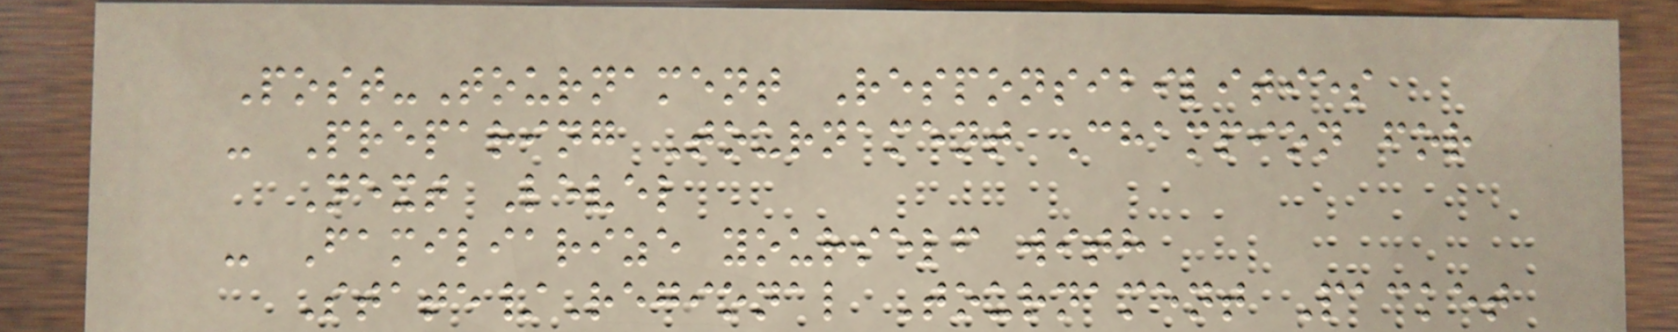Post-Tournament Responsibilities
- Preparing Tournament Champion for
Next Level
- Familiarize yourself with
State/Regional Tournament Packet
